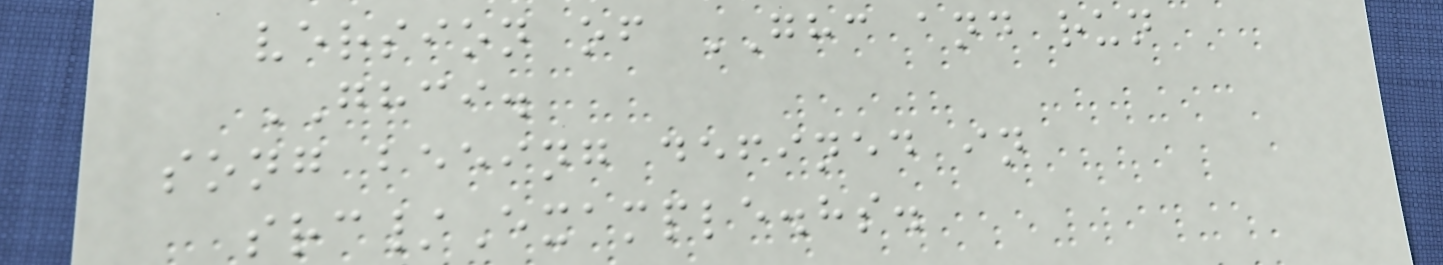version of GHC and run
GHCI.
song beeing defined in
src/Example.hs.
